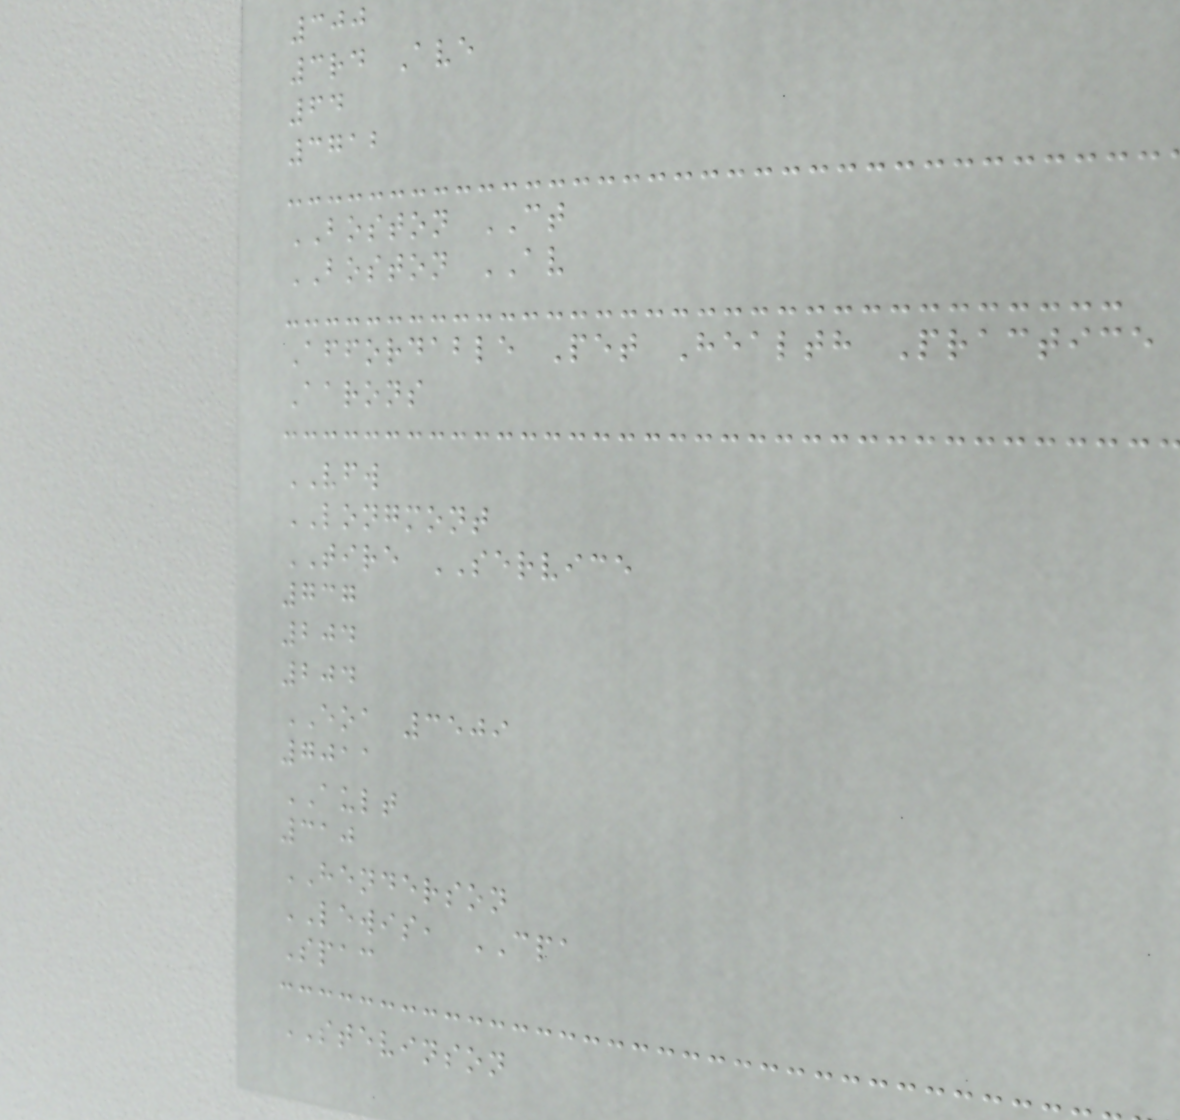300
3rd Ave
64
3712
BOSTON CT
BOSTON AV
Affordable Pet Health Practice
Aarons
VFW
LONGMONT
TIRE SERVICE
737
204
204
EOA 3509
7011
AULT
310
HENDERSON
LEWIS, CPA
Spac
STEVINSON
